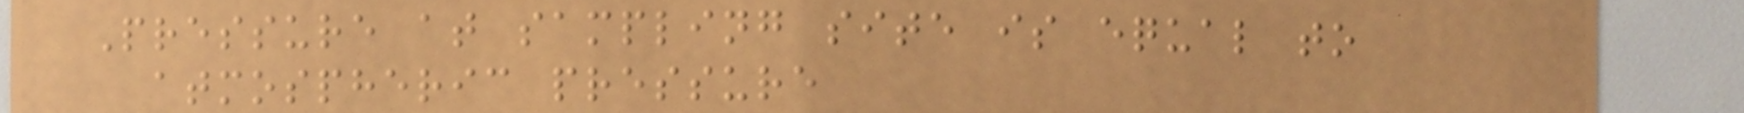Pressure at sampling site is equal to
atmospheric pressure
